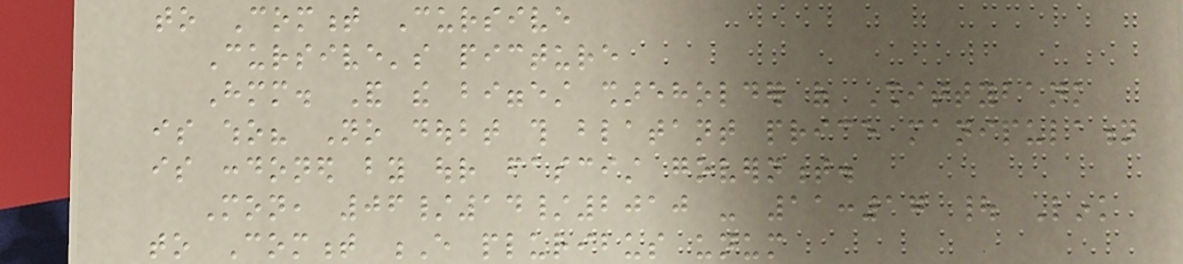to Comment Cursive
Cursive's picture
Hmm. And the biggest shareholder of Shittybank
is who? No doubt this blatant price manipulation
is condoned by our fascist government.
Mon, 06/14/2010 - 11:17 | Link
to Comment E pluribus unum
